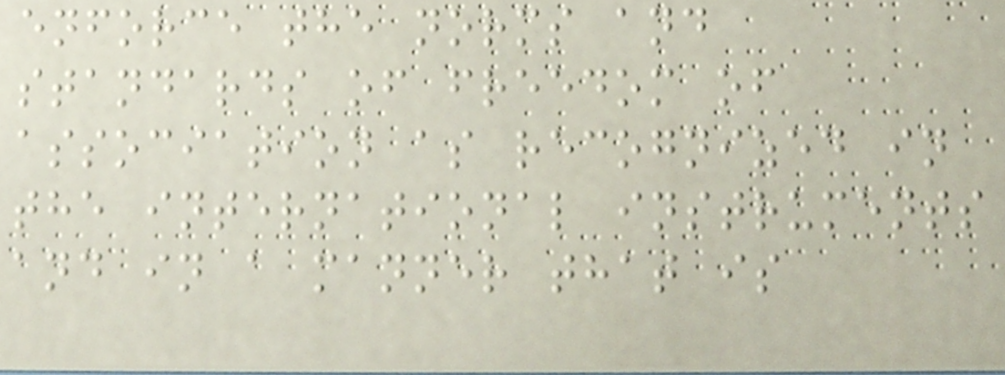enforce the norms and
standards of freedom of
association as recognized in
the international instruments
and in a manner that is
